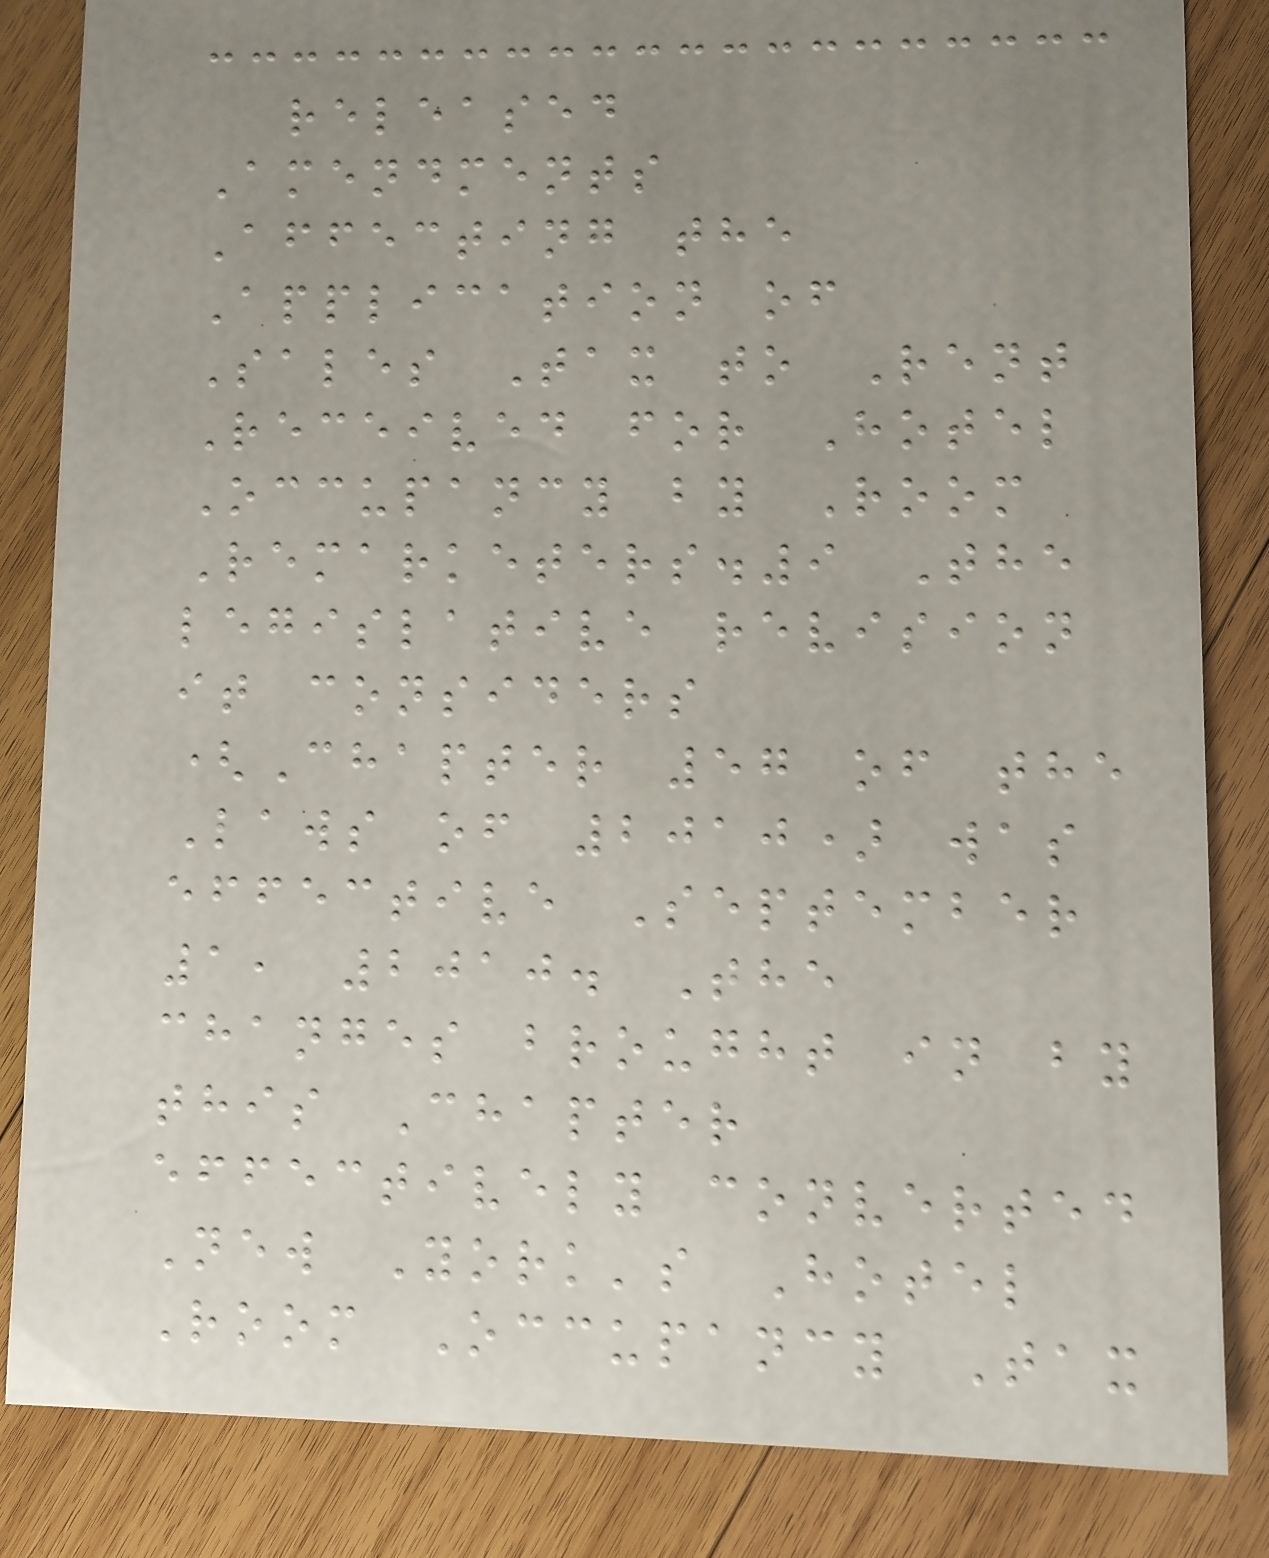released
Amendments
Affecting the
Application of
Sales Tax to Rent
Received for Hotel
Occupancy by Room
Remarketers.9 The
legislative revision
it considers
(Chapter 57 of the
Laws of 2010) was
effective September
1, 2010. The
changes brought in by
this Chapter
effectively converted
New York's Hotel
Room Occupancy Tax
